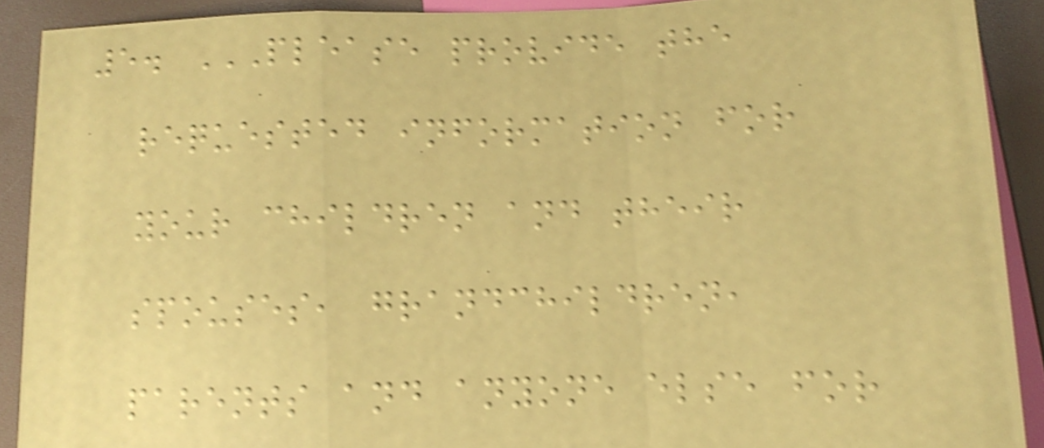5. PLEASE PROVIDE THE
REQUESTED INFORMATION FOR
YOUR CHILDREN AND THEIR
SPOUSES, GRANDCHILDREN,
PARENTS AND ANYONE ELSE FOR
